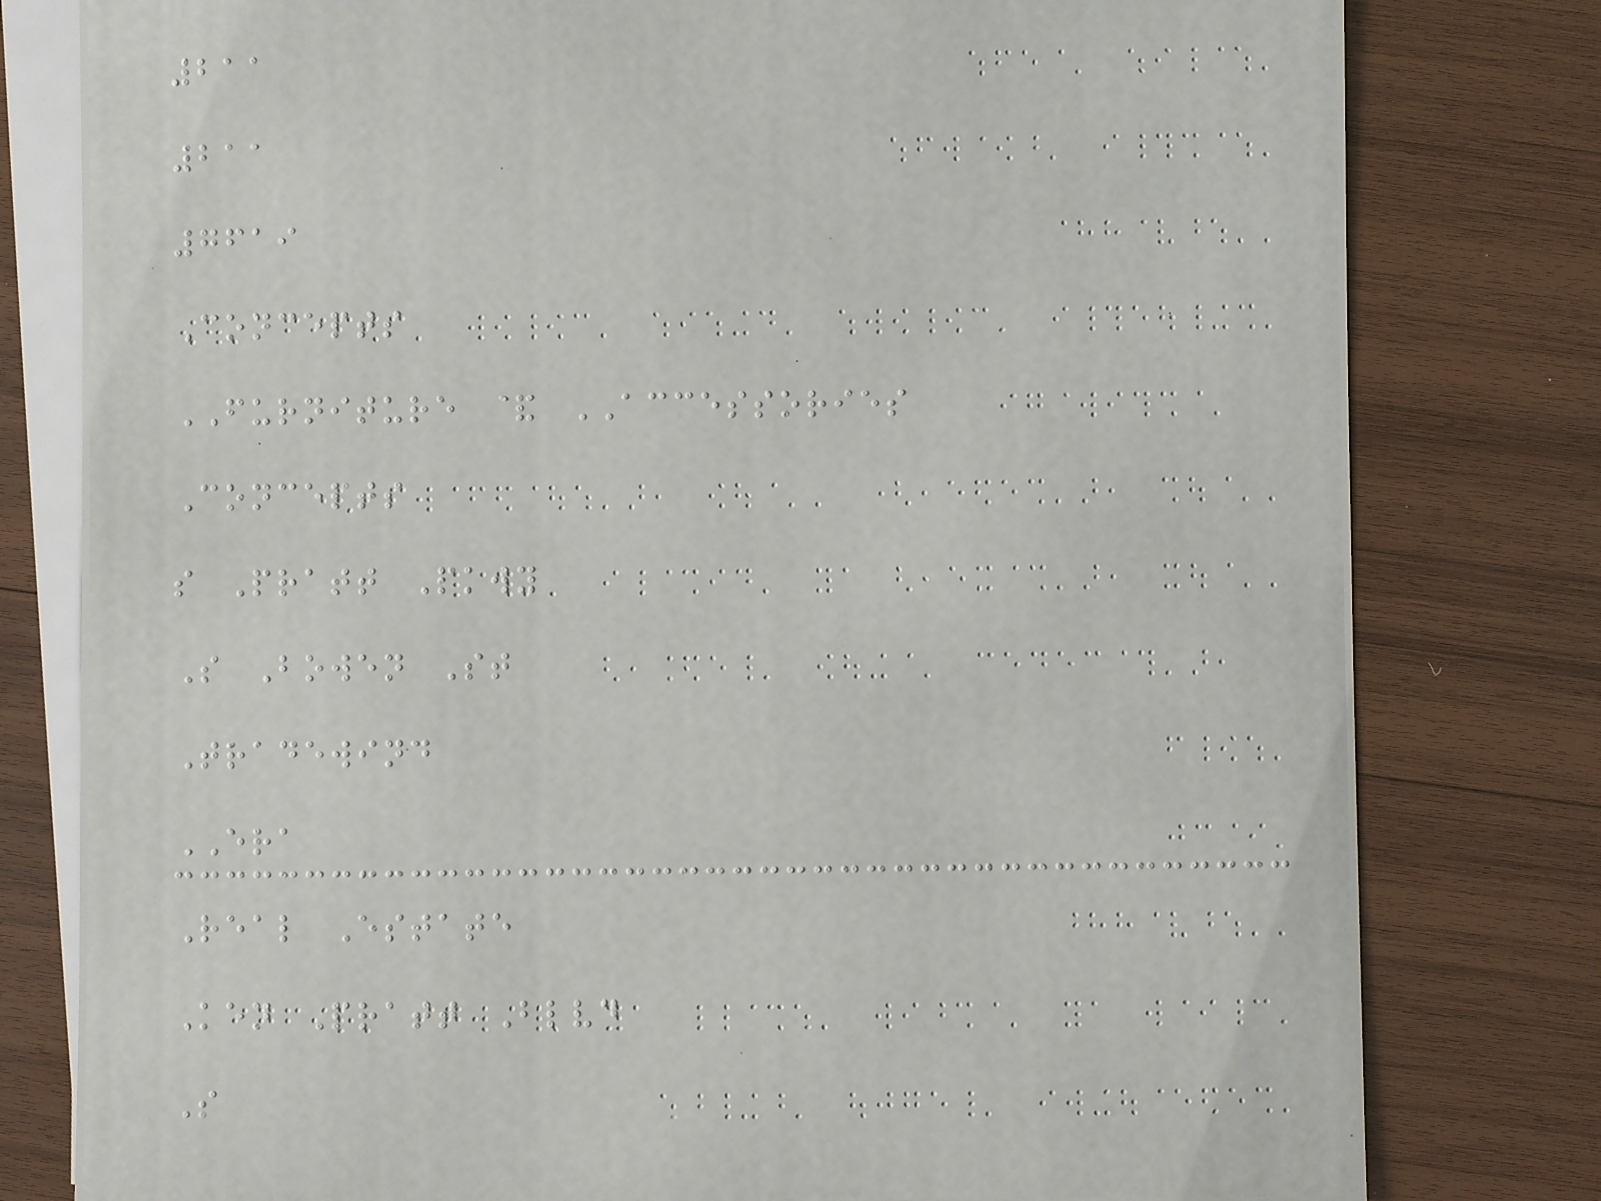211
211
7619
Concepts
FURNITURE & ACCESSORIES
Concepts
s Pratt Pkwy
S Bowen St
Tradewind
ERA
Real Estate
Ken Pratt Blvd
S
